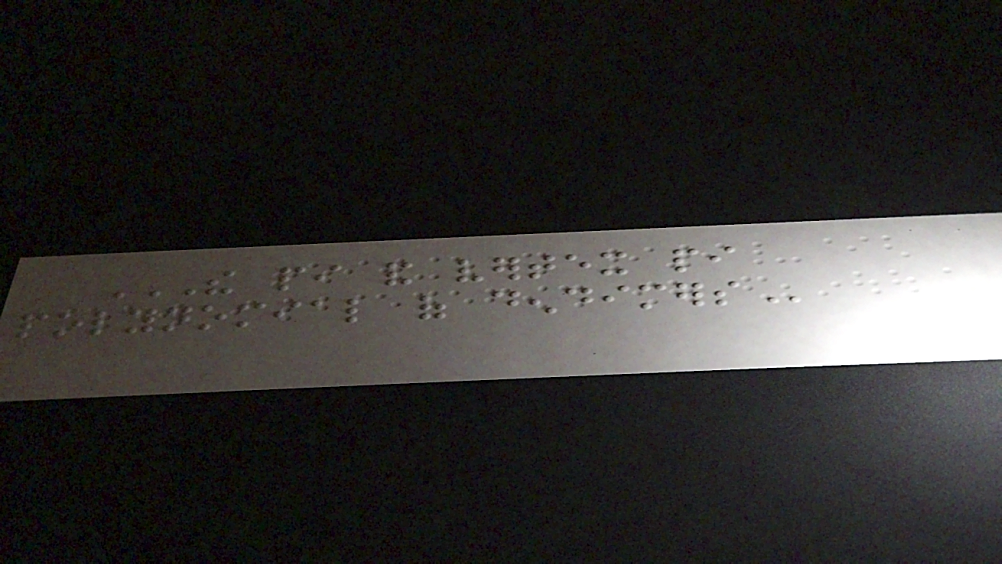THE PI AND VERTEX PI
POLYNOMIAL OF DENDIMERS
